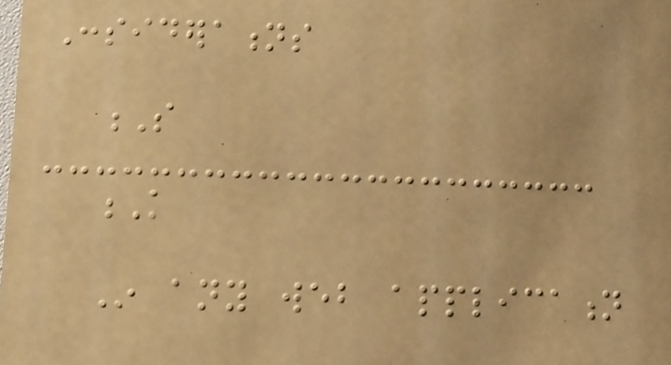Considerations
S
K
In any web application
